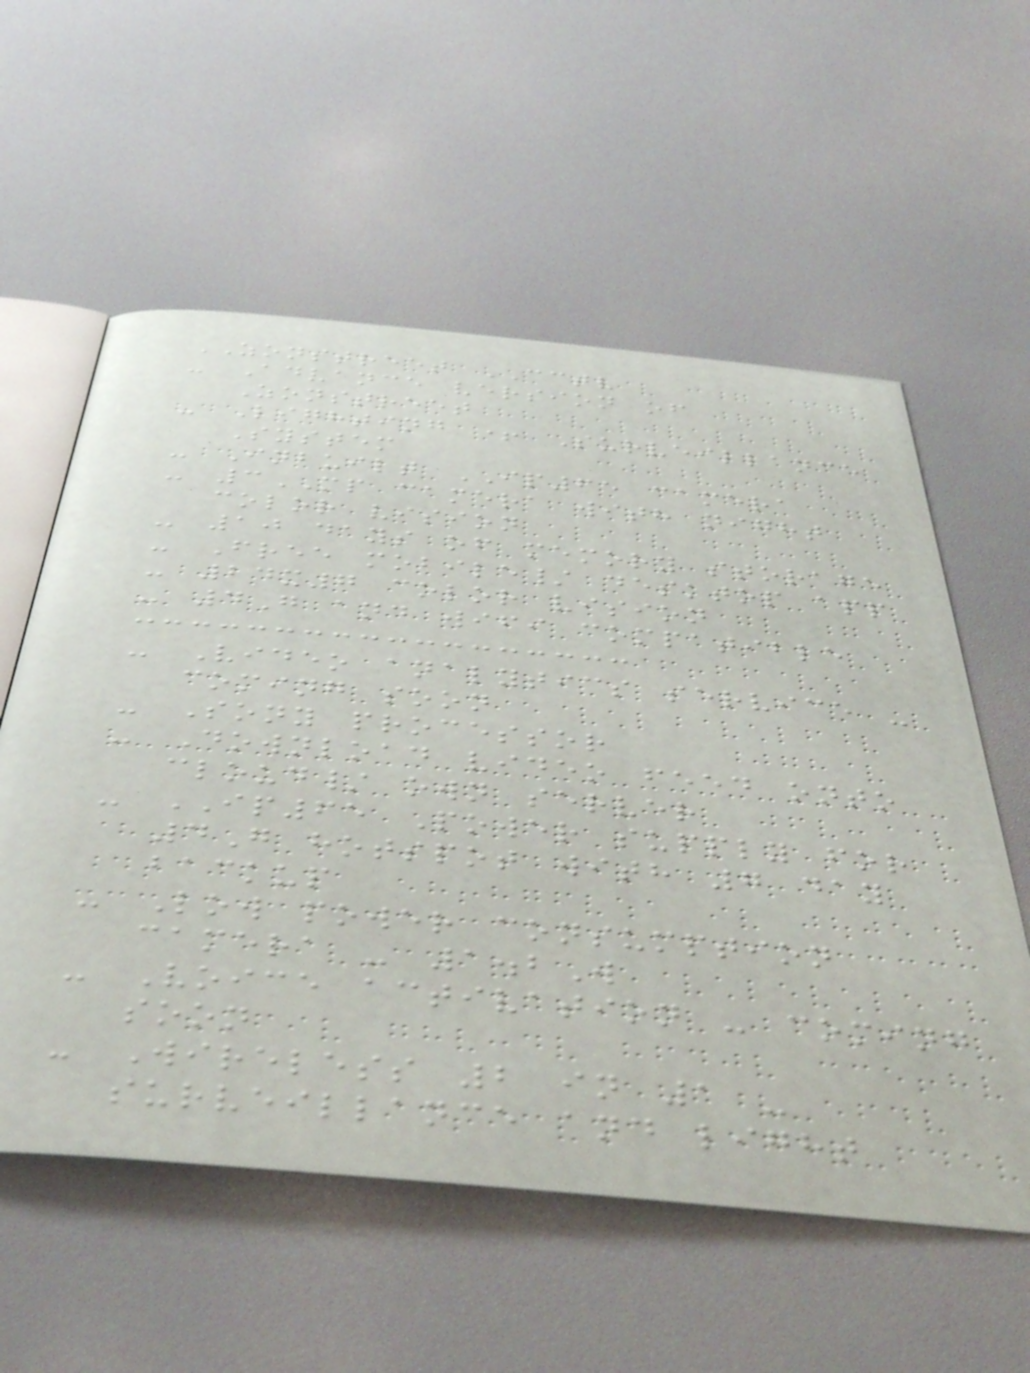ZONSTREET CCTV
- Advance version of
Zonstreet
- Lighting + Surveillance
System
- Inbuilt IP65 camera
- 3MP camera with night
color vision
- 10 days of memory storage
- Free mobile/ desktop app
- 24x7 color vision
- 4G and wifi compatible
- Video analytics service -
coming soon
- Sony processor
- Download video feed onto
cloud/ own server
- IP65 Power supply for
4G hotspot with 7 day
backup
- Low power consumption
camera - 1.2W
- Voice activation - coming
soon
- Wireless 2 in 1 -
surveillance and light
